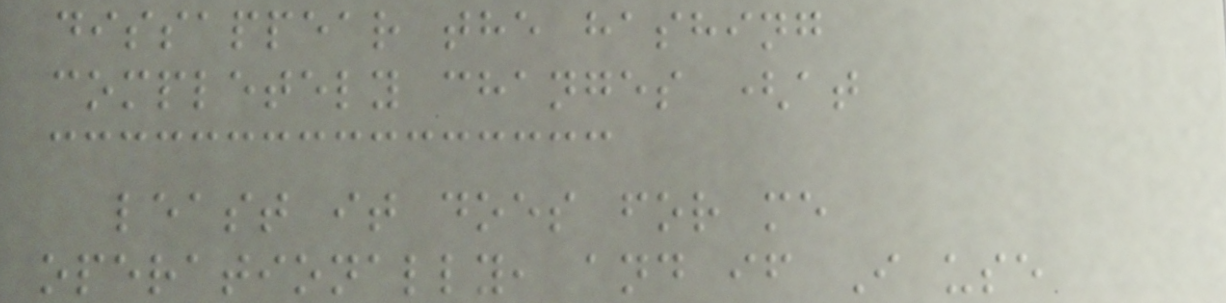dissappear the hashing
completely changes (at
least it does for me
operationally, and if I use
